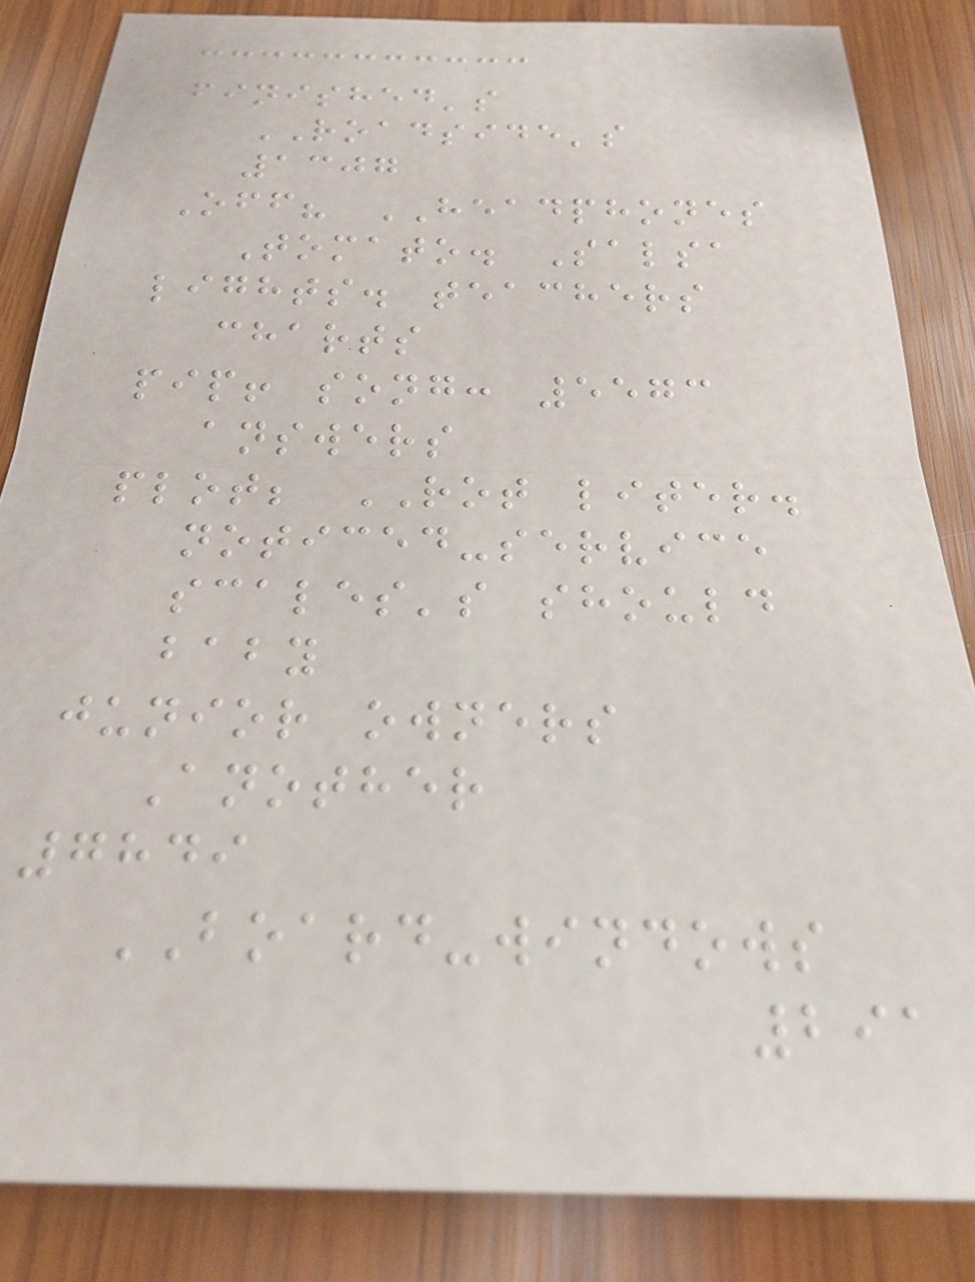finished's
ROADSIDE's
1307
Off? HEADPHONES
Tomato. Salsa
lights. teachers
charts
pip! song: 5573
answers
plot; ROT liter.
noticed-service
scales's should
baby
junior owners
Another
7849
BOARD-windows
291
